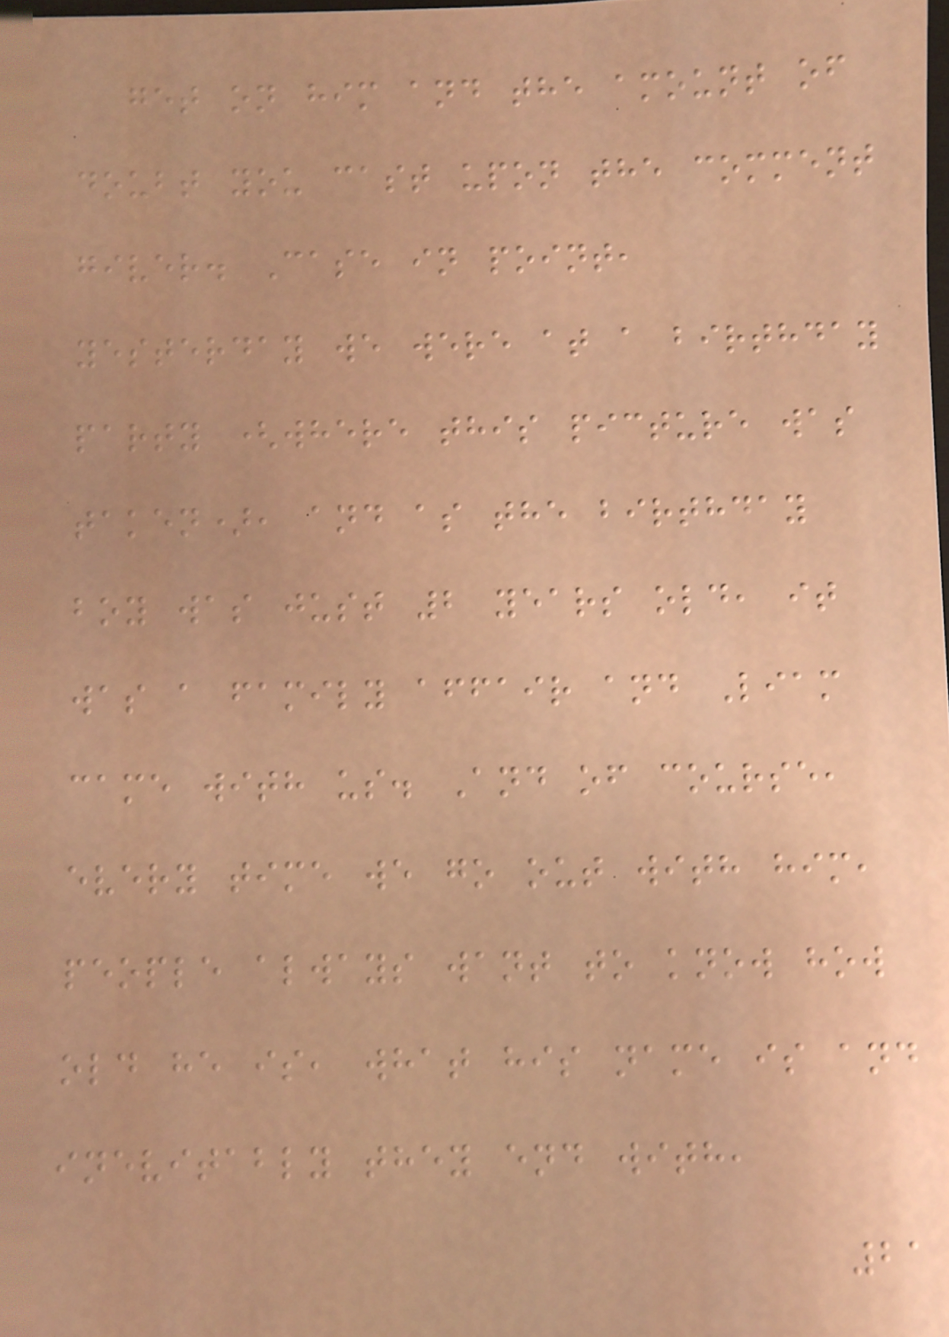get on him and the amount of
doubt you cast upon the comment
giver. Case in point,
yesterday we were at a birthday
party (where this picture was
taken), and as the birthday
boy was just 2 years old, it
was a family affair and Liam
came with us. And of course,
every time we go out with him,
people always want to know how
old he is, what his name is and
inevitably they end with,
21
